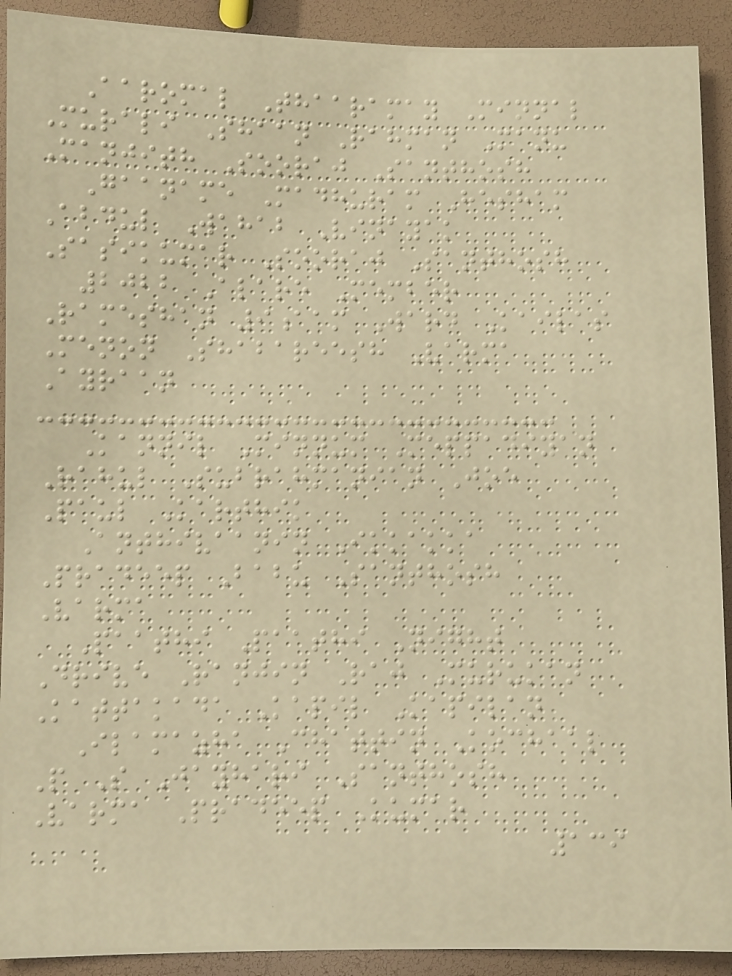Aaromal Thaaramay Minnal
Murali Shaan Rahman Manu
Manjith Sooraj Santhosh
Gaaname Madhuram Hesham
Abdul Wahab Vinayak
Sasikumar Sooraj Santhosh
2022 Alare Member
Rameshan 9aam Ward Kailas
Menon Shabareesh Varma
Ayraan
Kannil Minnum Meppadiyan
Rahul Subrahmanian Joe
Paul Karthik
Anthivaanin Ikkakka
Pradeep Babu Santhosh
Varma
Paathi Paathi Night
Drive Ranjin Raj Murukan
Kattakada Kapil Kapilan
Ilamazha Chattin Kochaal
P S Jayhari Santhosh
Varma Pradeep Kumar
139
